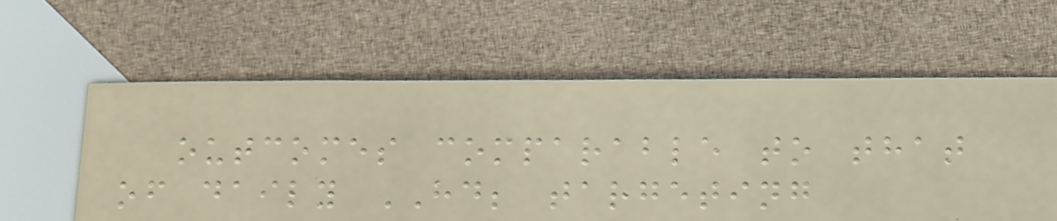outcomes comparable to that
of daily HD; targeting
